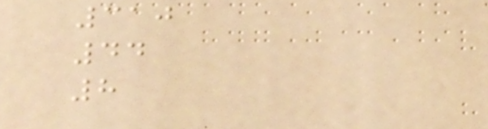310
44
8
